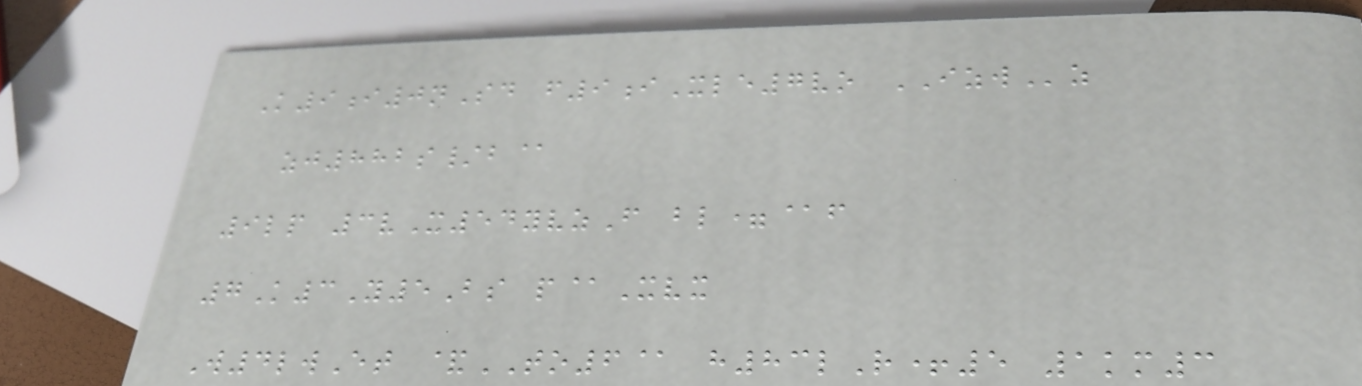K9i0nSd f9iXle7vo IZWz
zj882s/b@
9lp 3vX54yvzF bl=@f
7K3Y5Bs p@Xvx
W4lwEt &TO6@ h83lR+5 1km3
